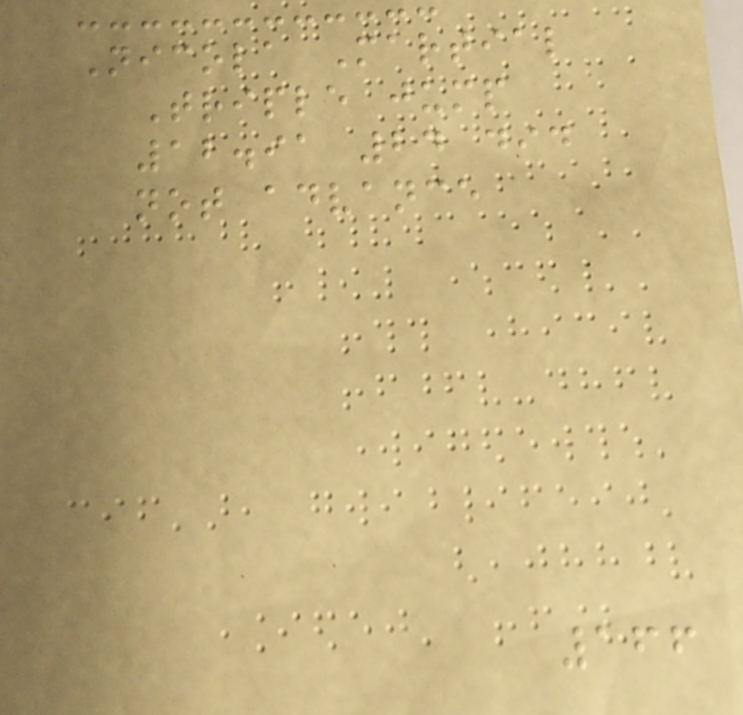Nicola Martial
Triple jump
12.91 24 did
not advance
166
